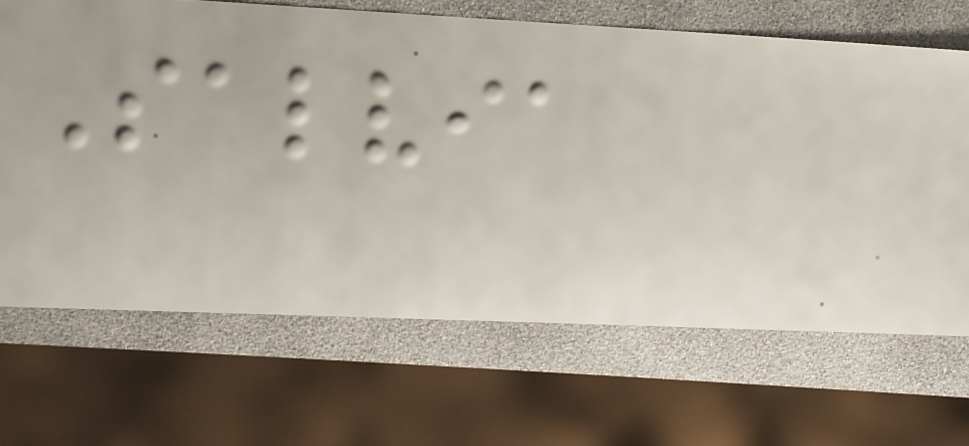Salvia
